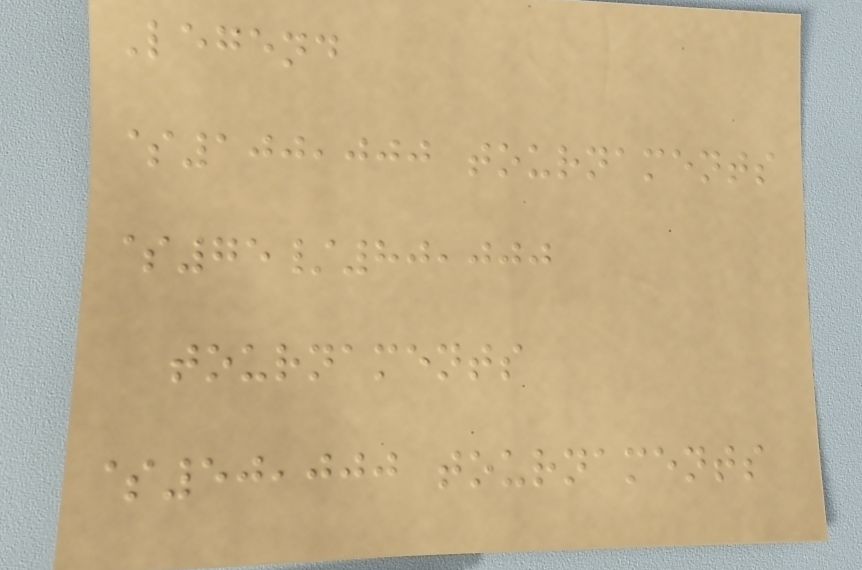Legend
$100,000 tournaments
$75/80,000
tournaments
$50,000 tournaments
